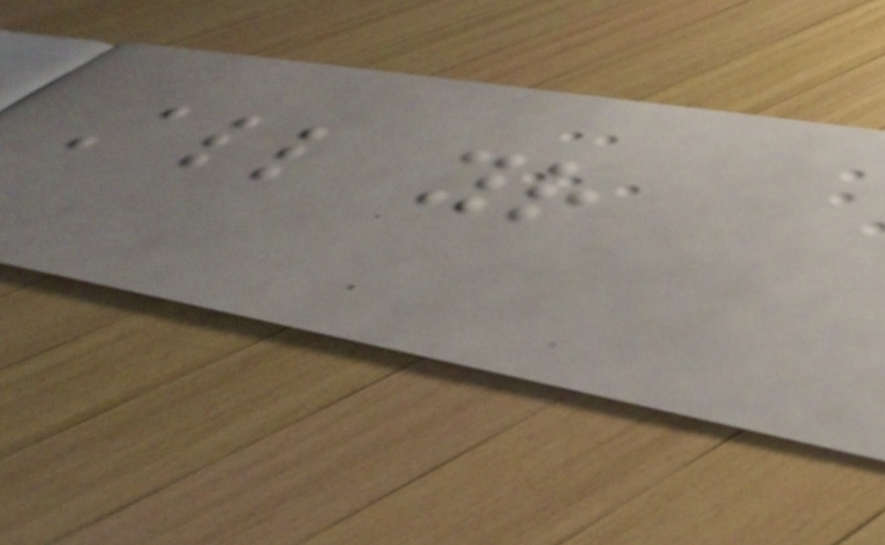All your
